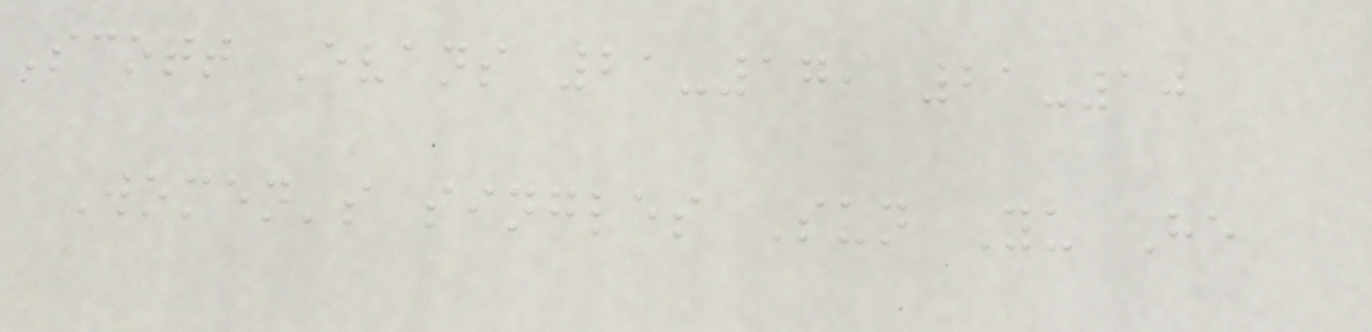Scott Evans 21-17, 21-10
Women's singles Sun Yu He
